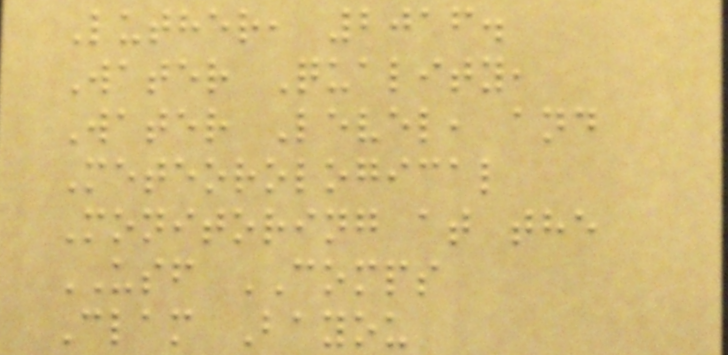Luther, 2016.
Water Quality,
Water Level, and
Meteorological
Monitoring at the
USF COMPS
Clam Bayou
